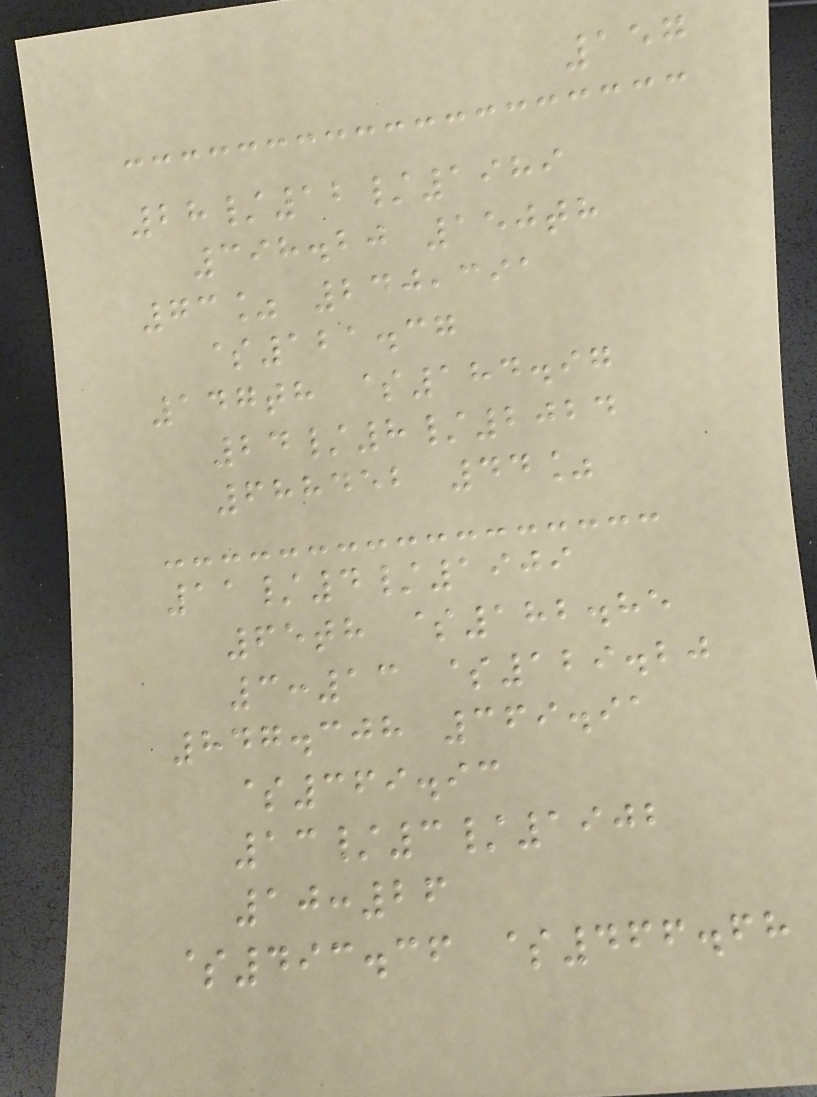157
28/12/1989
398.20 150th
73% 240,391
$121.37
147th $184.97
24/8/2024
688452 44%
11/4/1909
65th $182.85
3:13 $129.20
847.308 369.91
$369.93
13/3/1902
10:26
$493.36 $466.68
